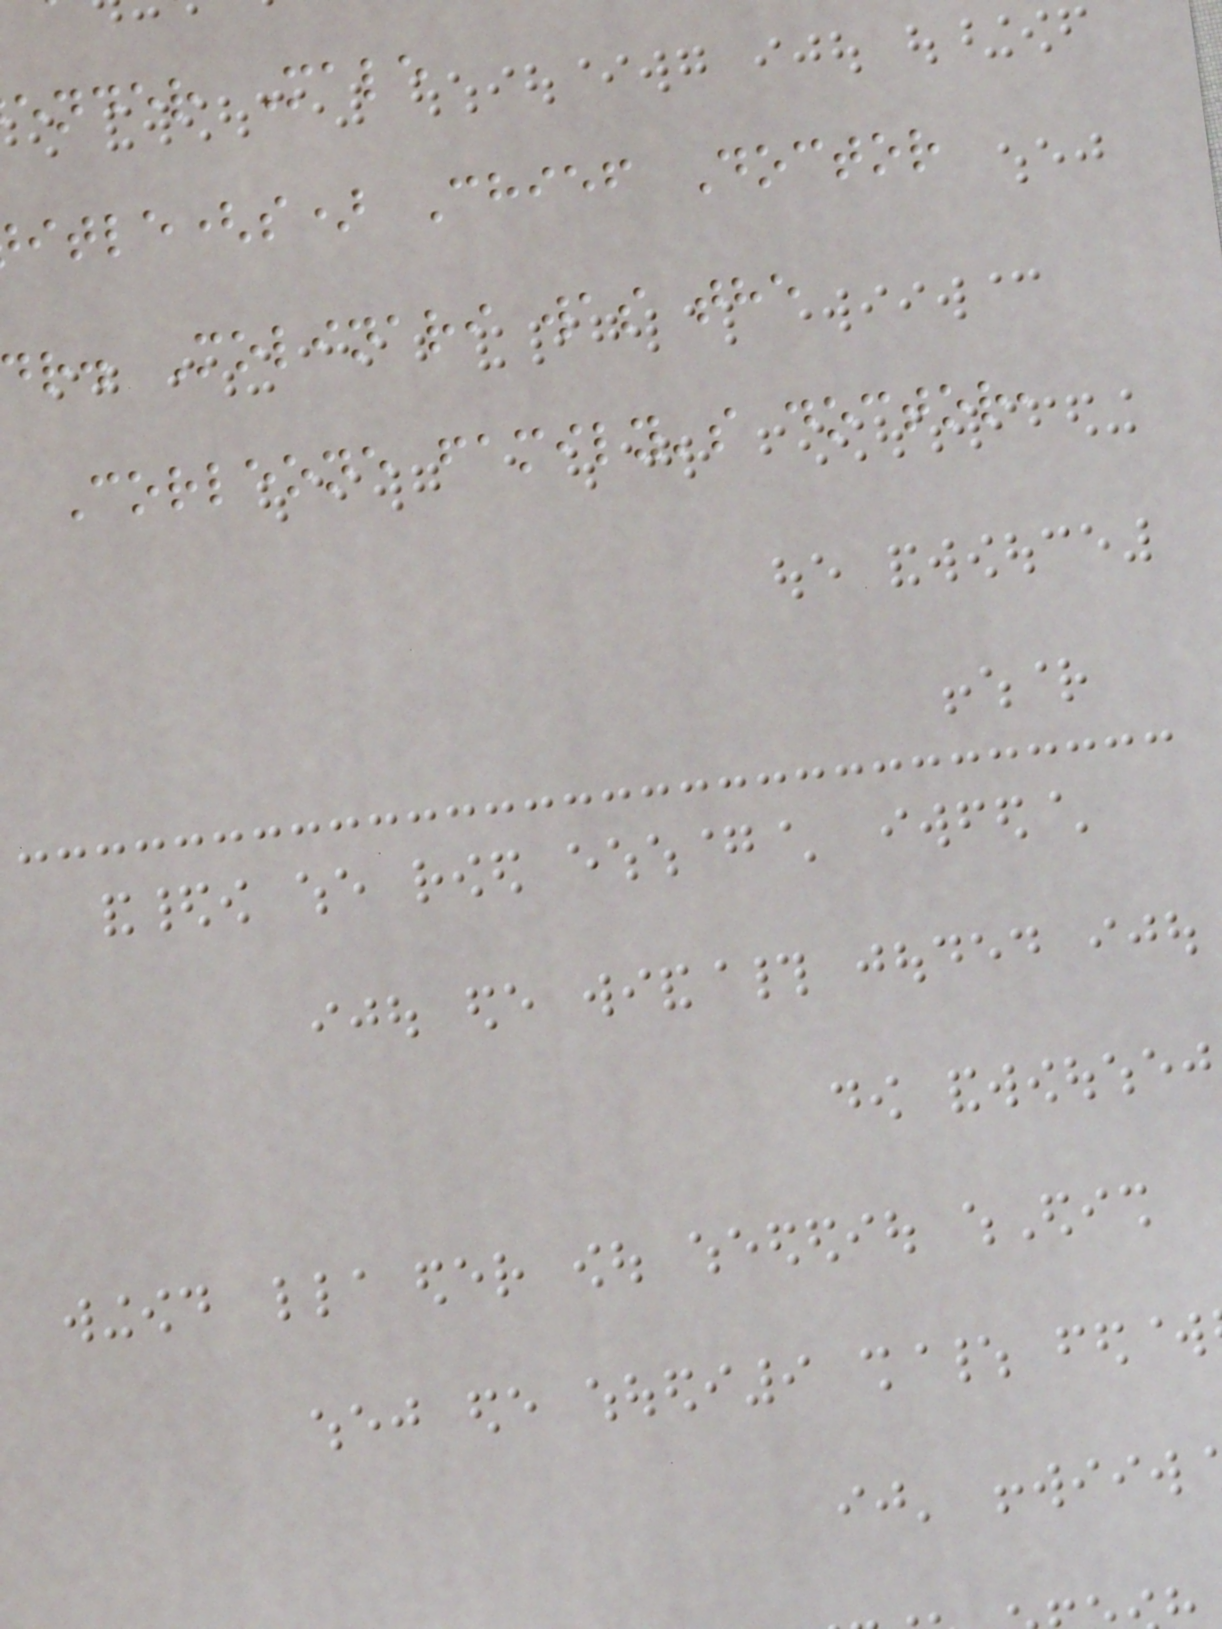ender Male
itle(s) Chief Doctor
dr. Molinari was the
Corleone family's doctor,
